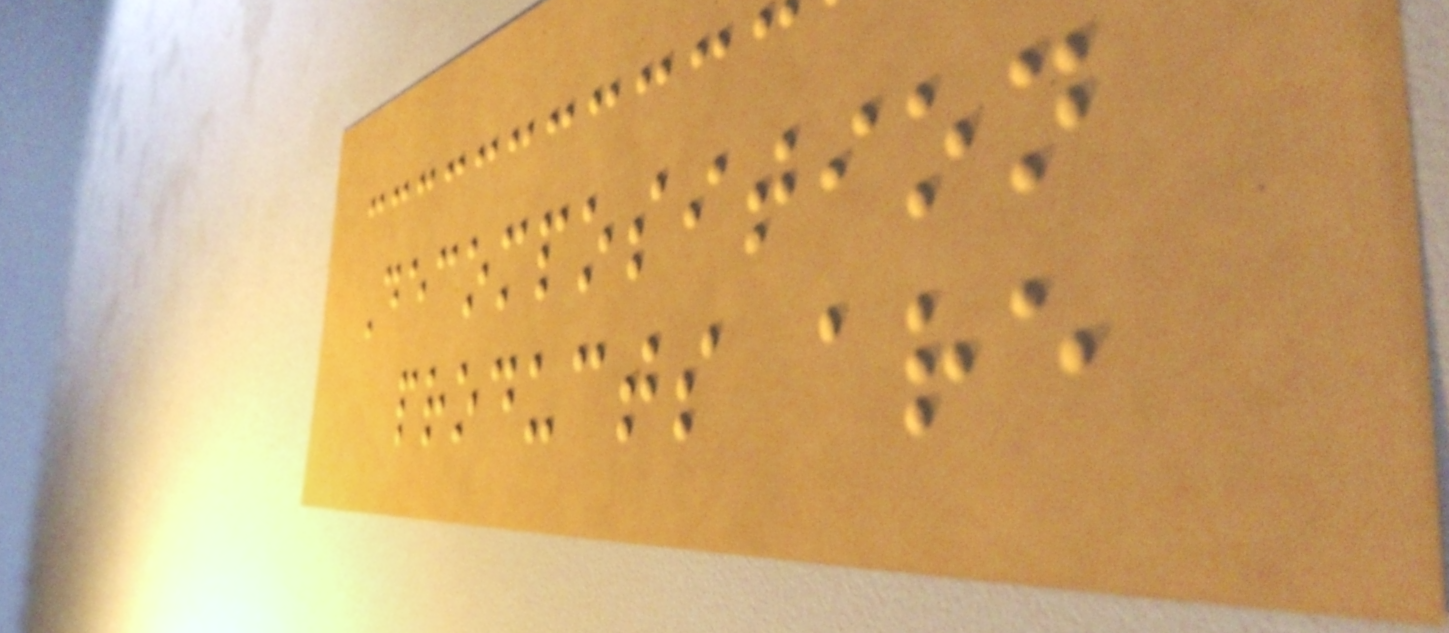Decomposition
products are
